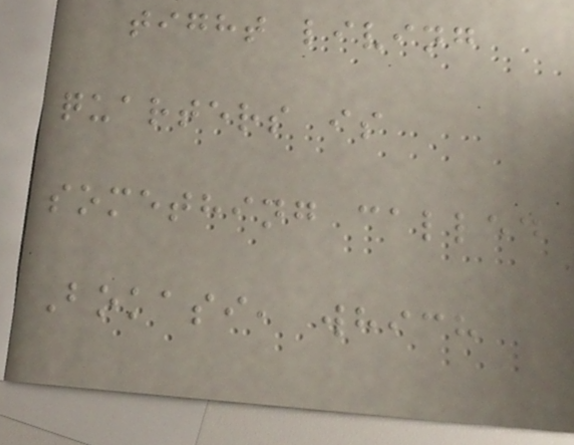tight living
quarters is
something called
Bokasi, which
